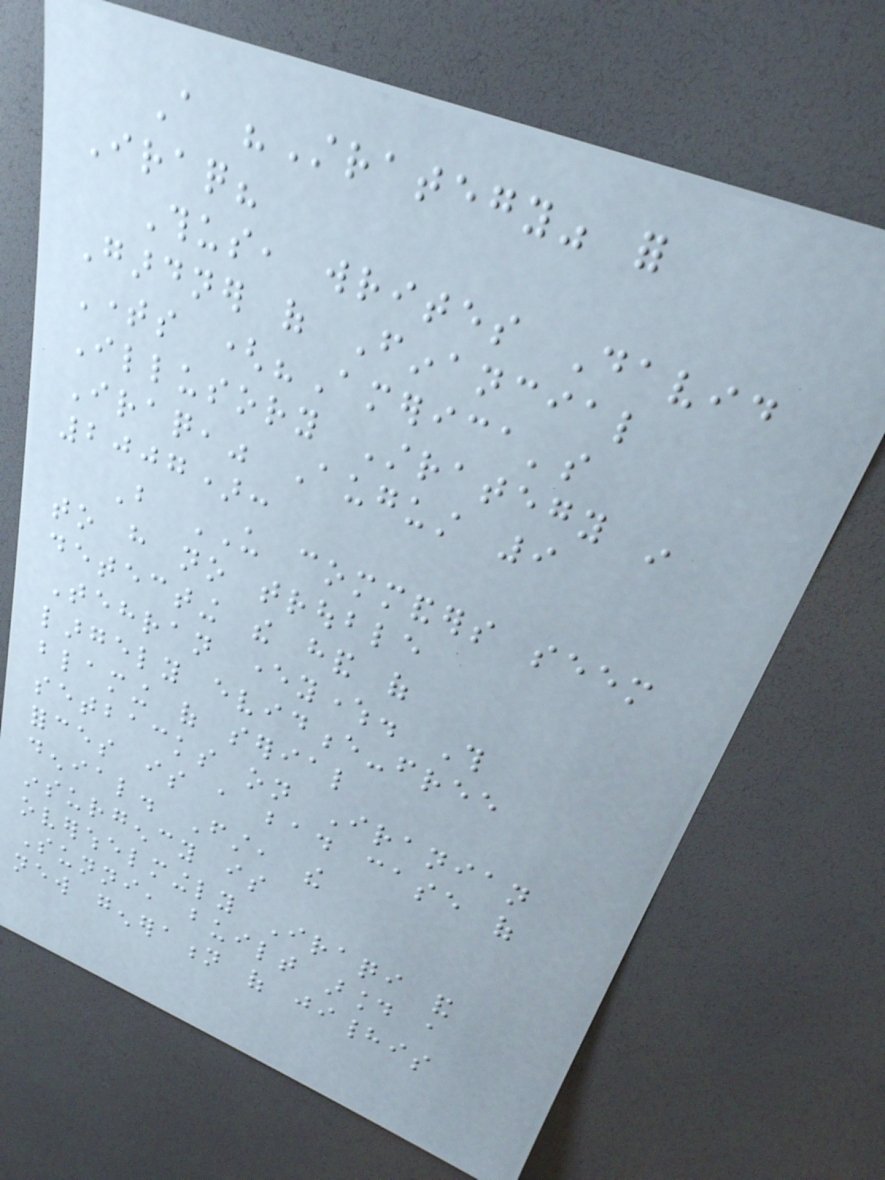A "Strategy" for
Iraq?
Thus, writes David
Gardner of Financial
Times ("America's
Illusory Strategy in
Iraq," August 9
2007):
But US commanders seem
to have no trouble
detecting the hand of
Tehran everywhere. This
largely evidence-free
blaming of serial
setbacks on Iranian
forces is a bad case of
denial. First, the
insurgency is
overwhelmingly Iraqi and
Sunni, built around a
new generation of jihadis
